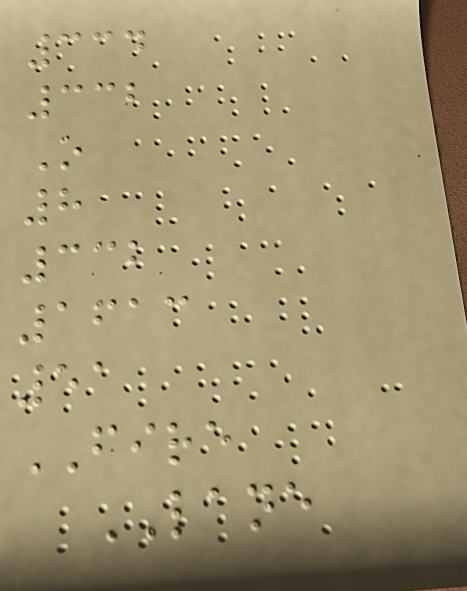334
332
O
8
332
1613
51
FIRE
LANE
